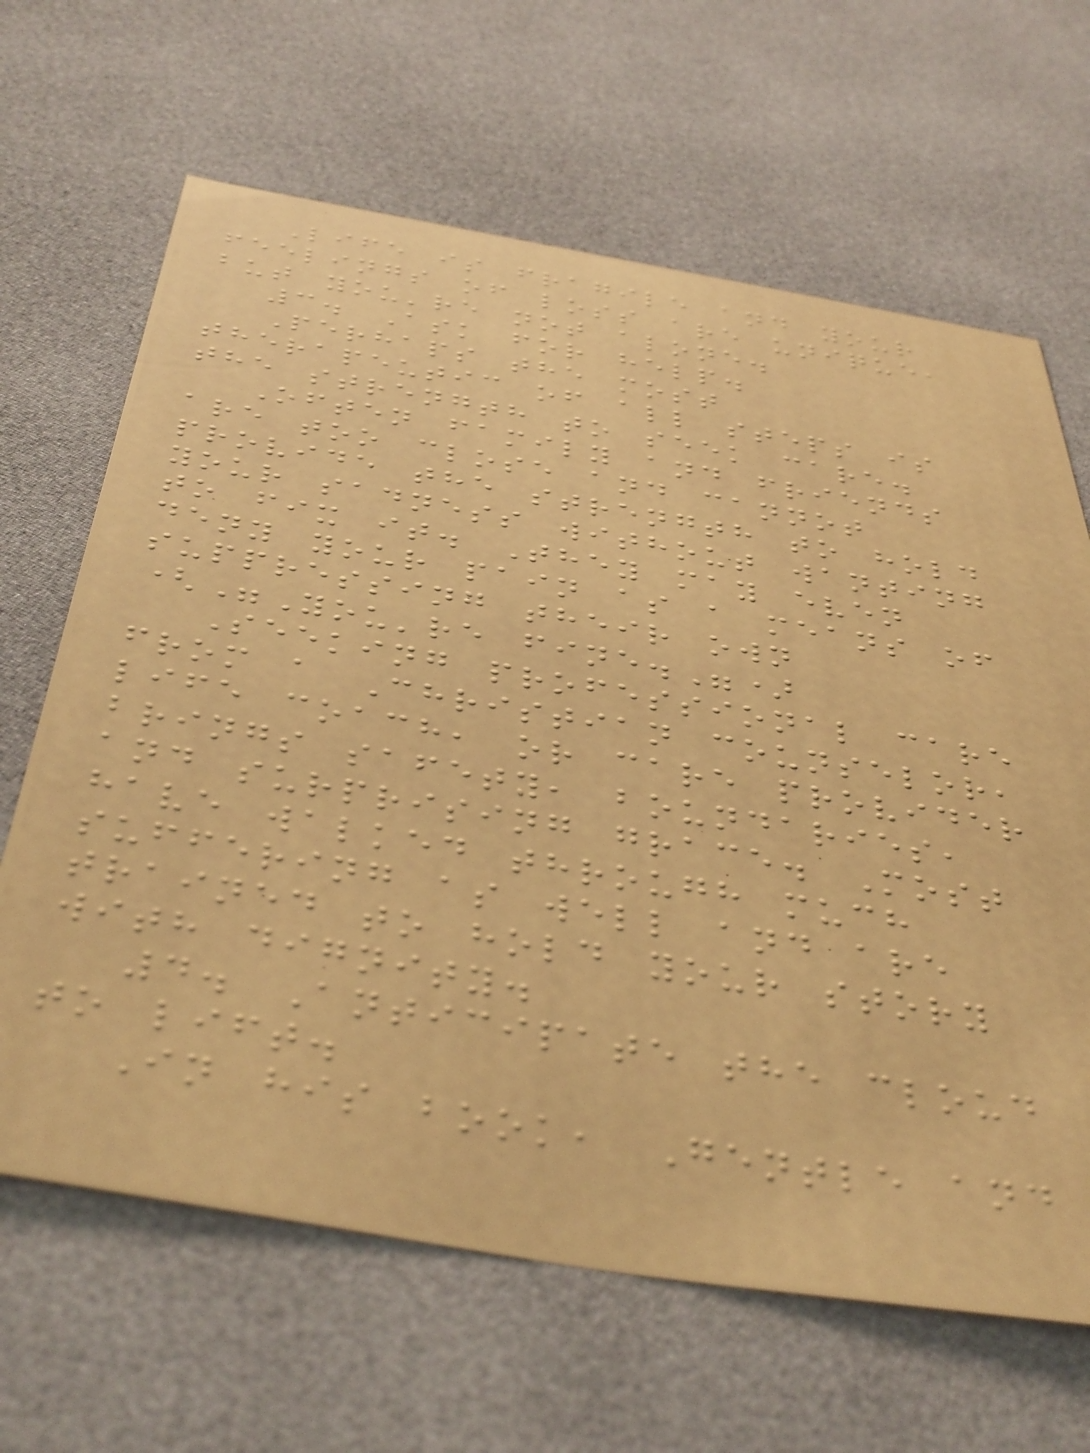Life is fragile and your
feelings of loss are unique,
but you're not alone.
3. Ask for help.
Perhaps the most
therapeutic of all steps is
the strength to seek care.
Often family and friends
are too close and cannot
provide the strength to hold
your sadness without wanting
to fix it. They may even
deny your pain as a means of
suppressing their own
("You're fine.")
Seeking professional care
from a Christian counselor,
life coach, or care provider
brings safety, boundaries,
and surprising grace. Most
have walked through much
suffering as well and are
trained to hold your story
with dignity.
4. Anticipate the cloud
to lift.
In his book, Gentle and
